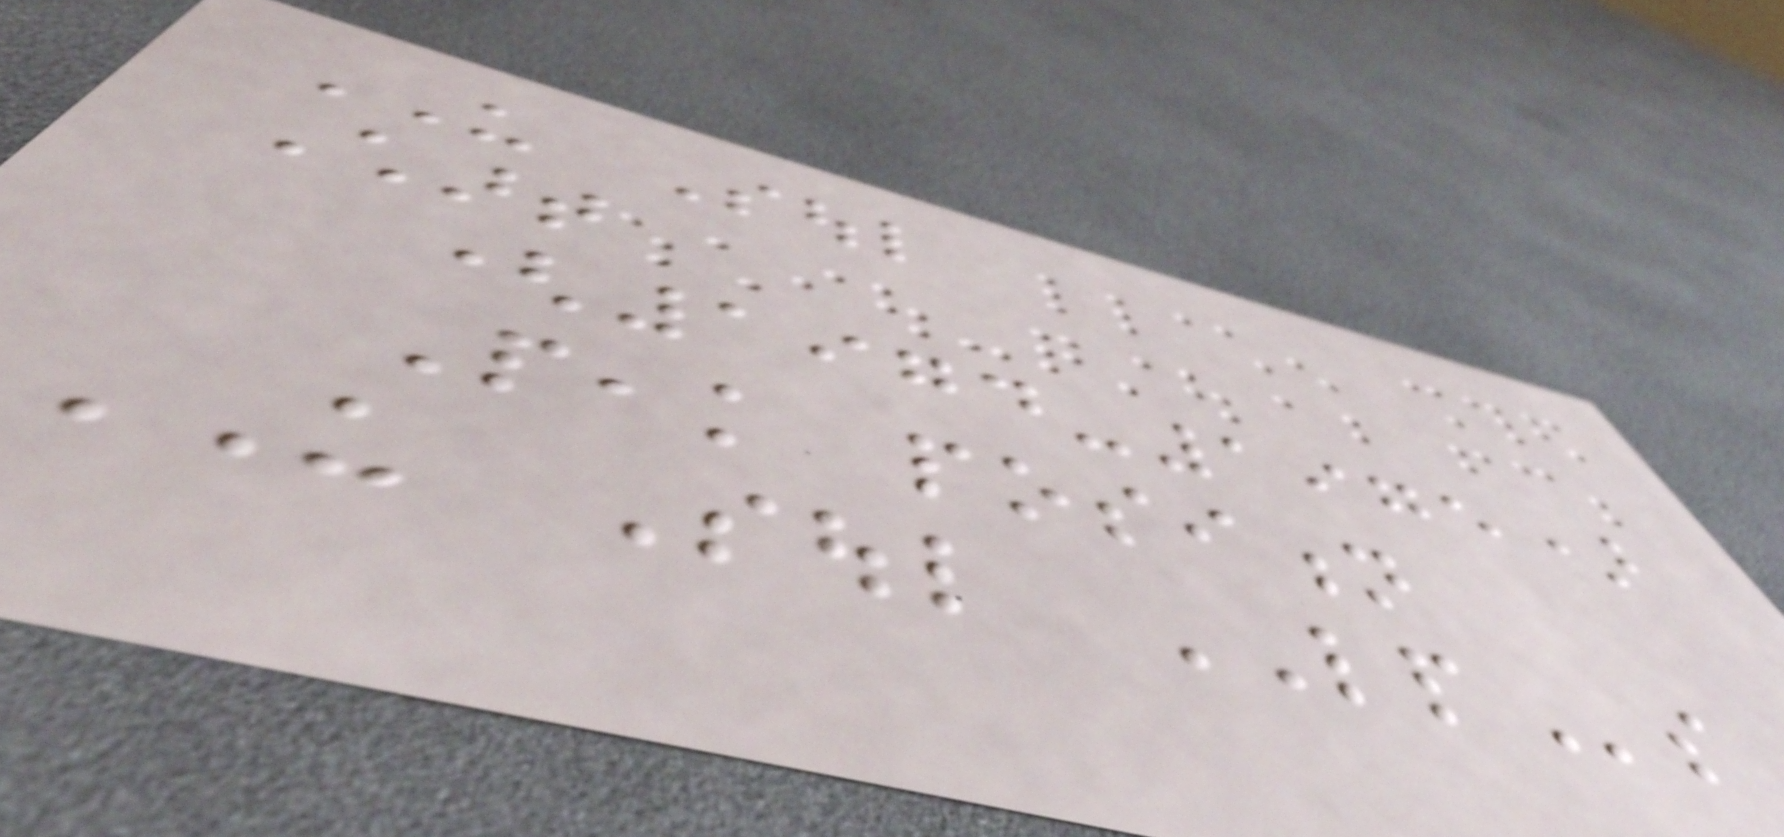US Soul
Chart
(1974-1975)
Peak position
US Soul LPs
